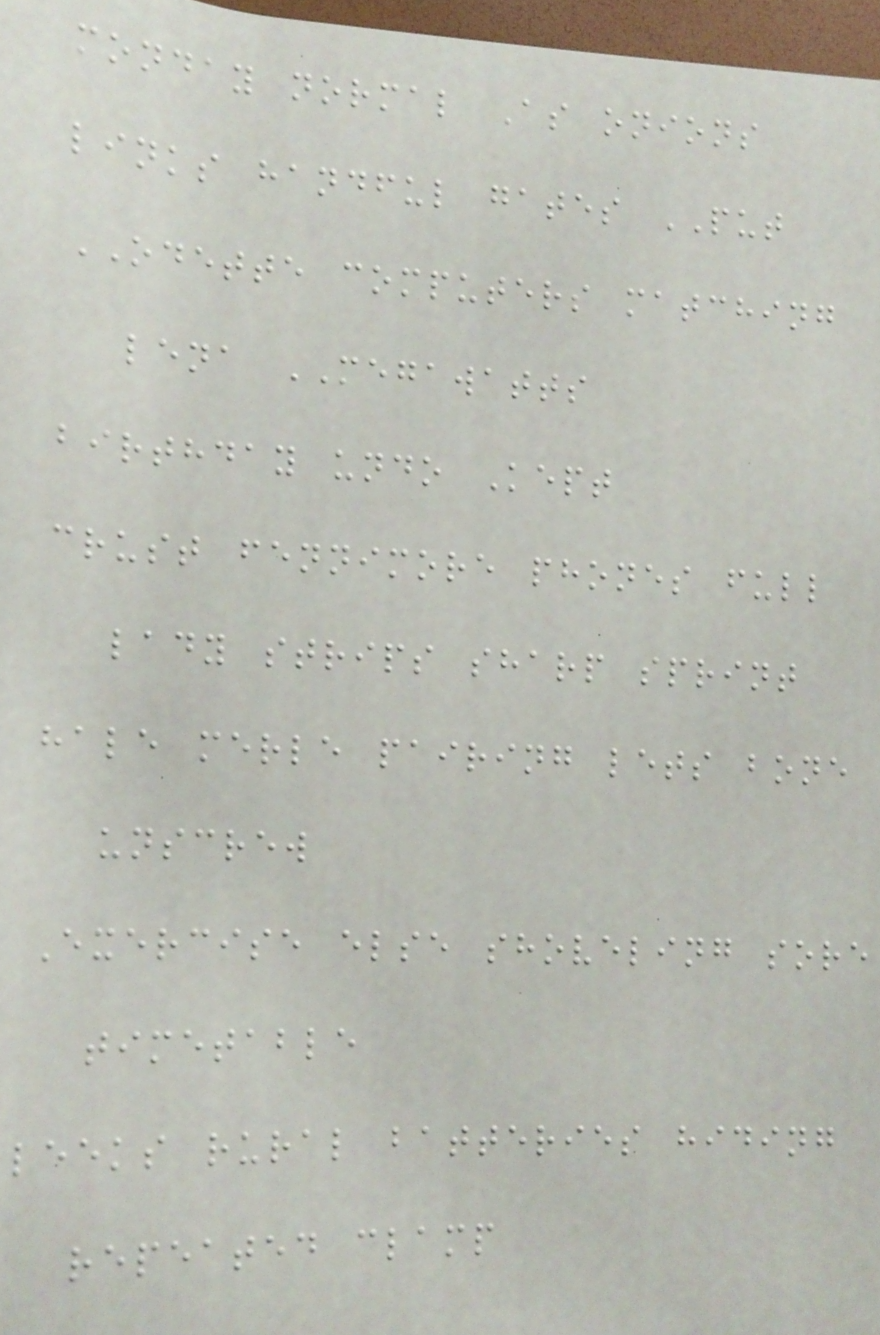monday normal As onions
links handful gates PUT
ODETTE computers matching
lena MEGAWATTS
birthday undo Kept
crust fennimore phones full
lady strips sharp sprint
hale merle pairing lets bone
unscrew
Exercise else shoveling sore
timetable
leeks rural batteries hiding
repeated clamp
